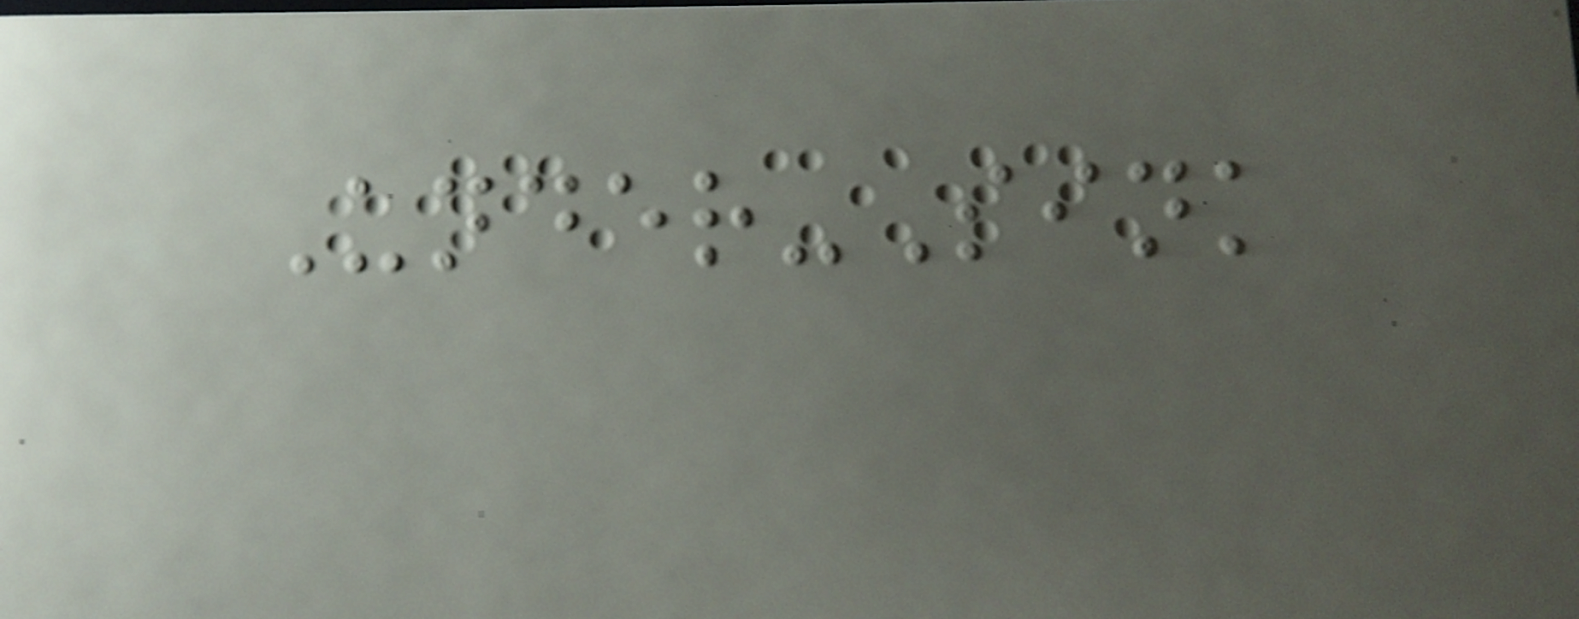Under-Sink
